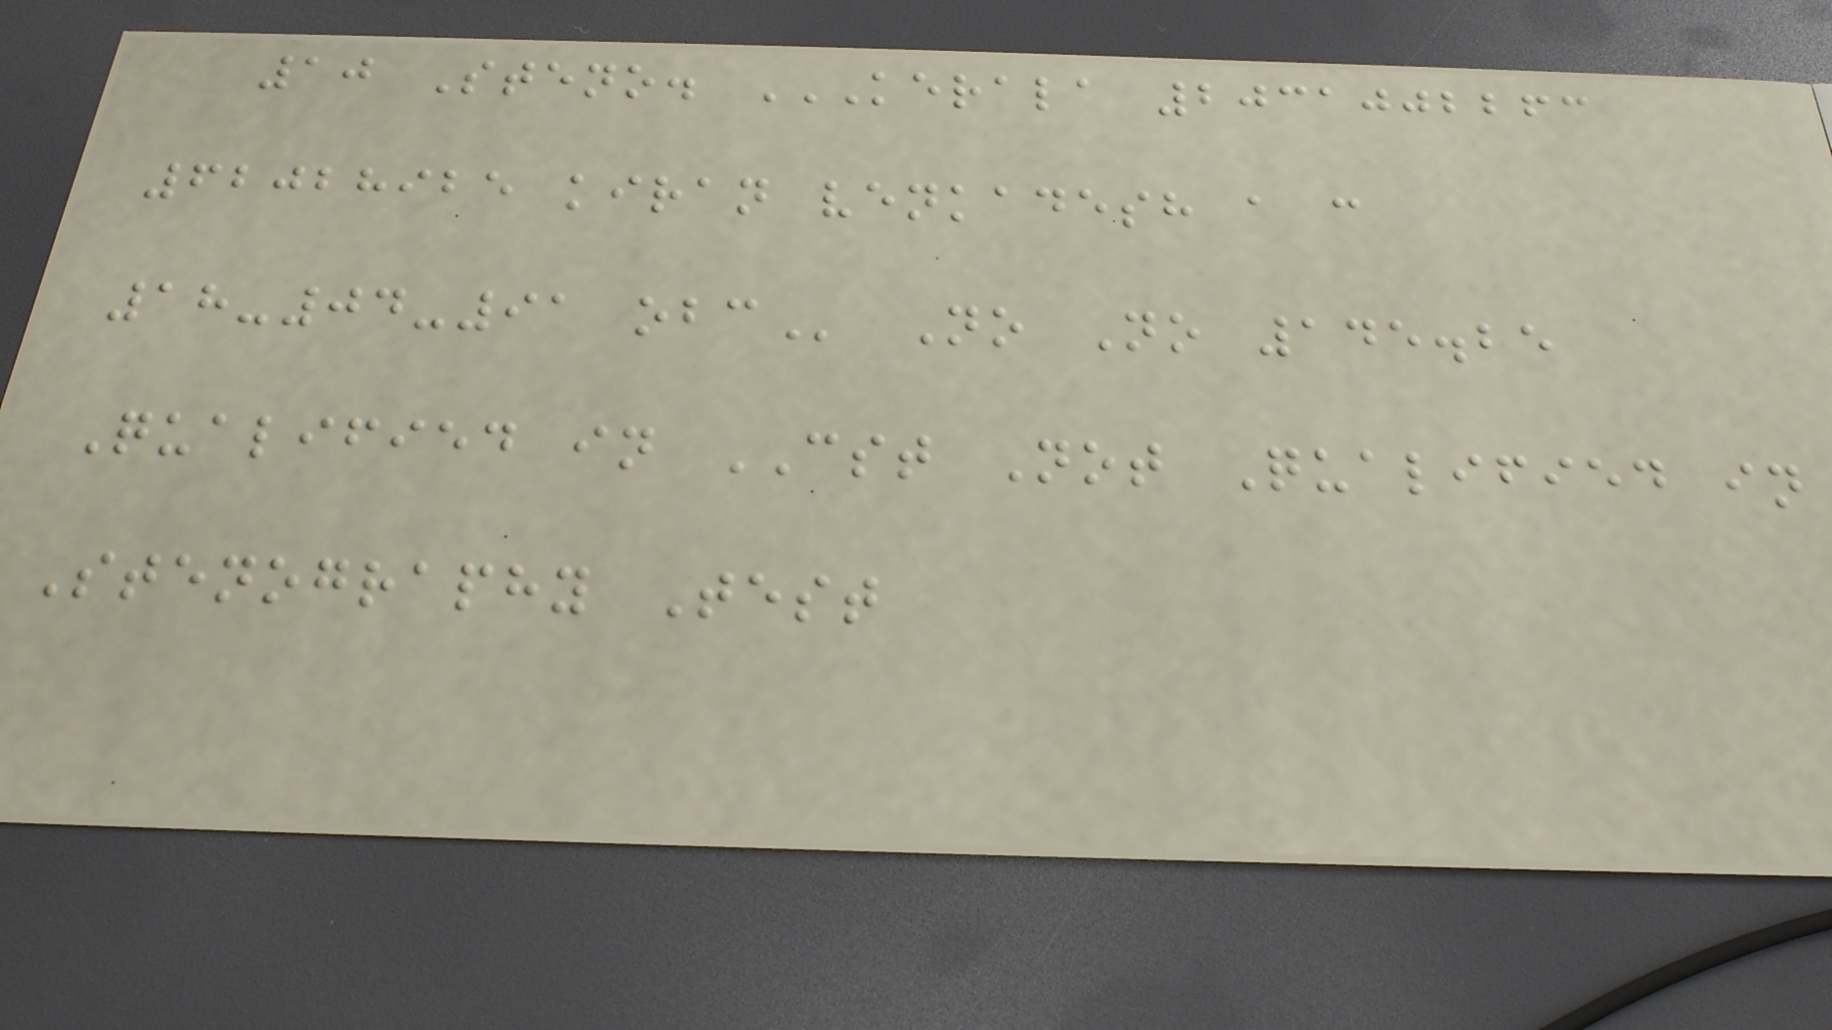10 Steno. KERALA 2031002263
62028925 KIRAN VENKADESH A C
18-04-91 OBC No No 145.25
Qualified in CST Not Qualified in
Stenography Test
